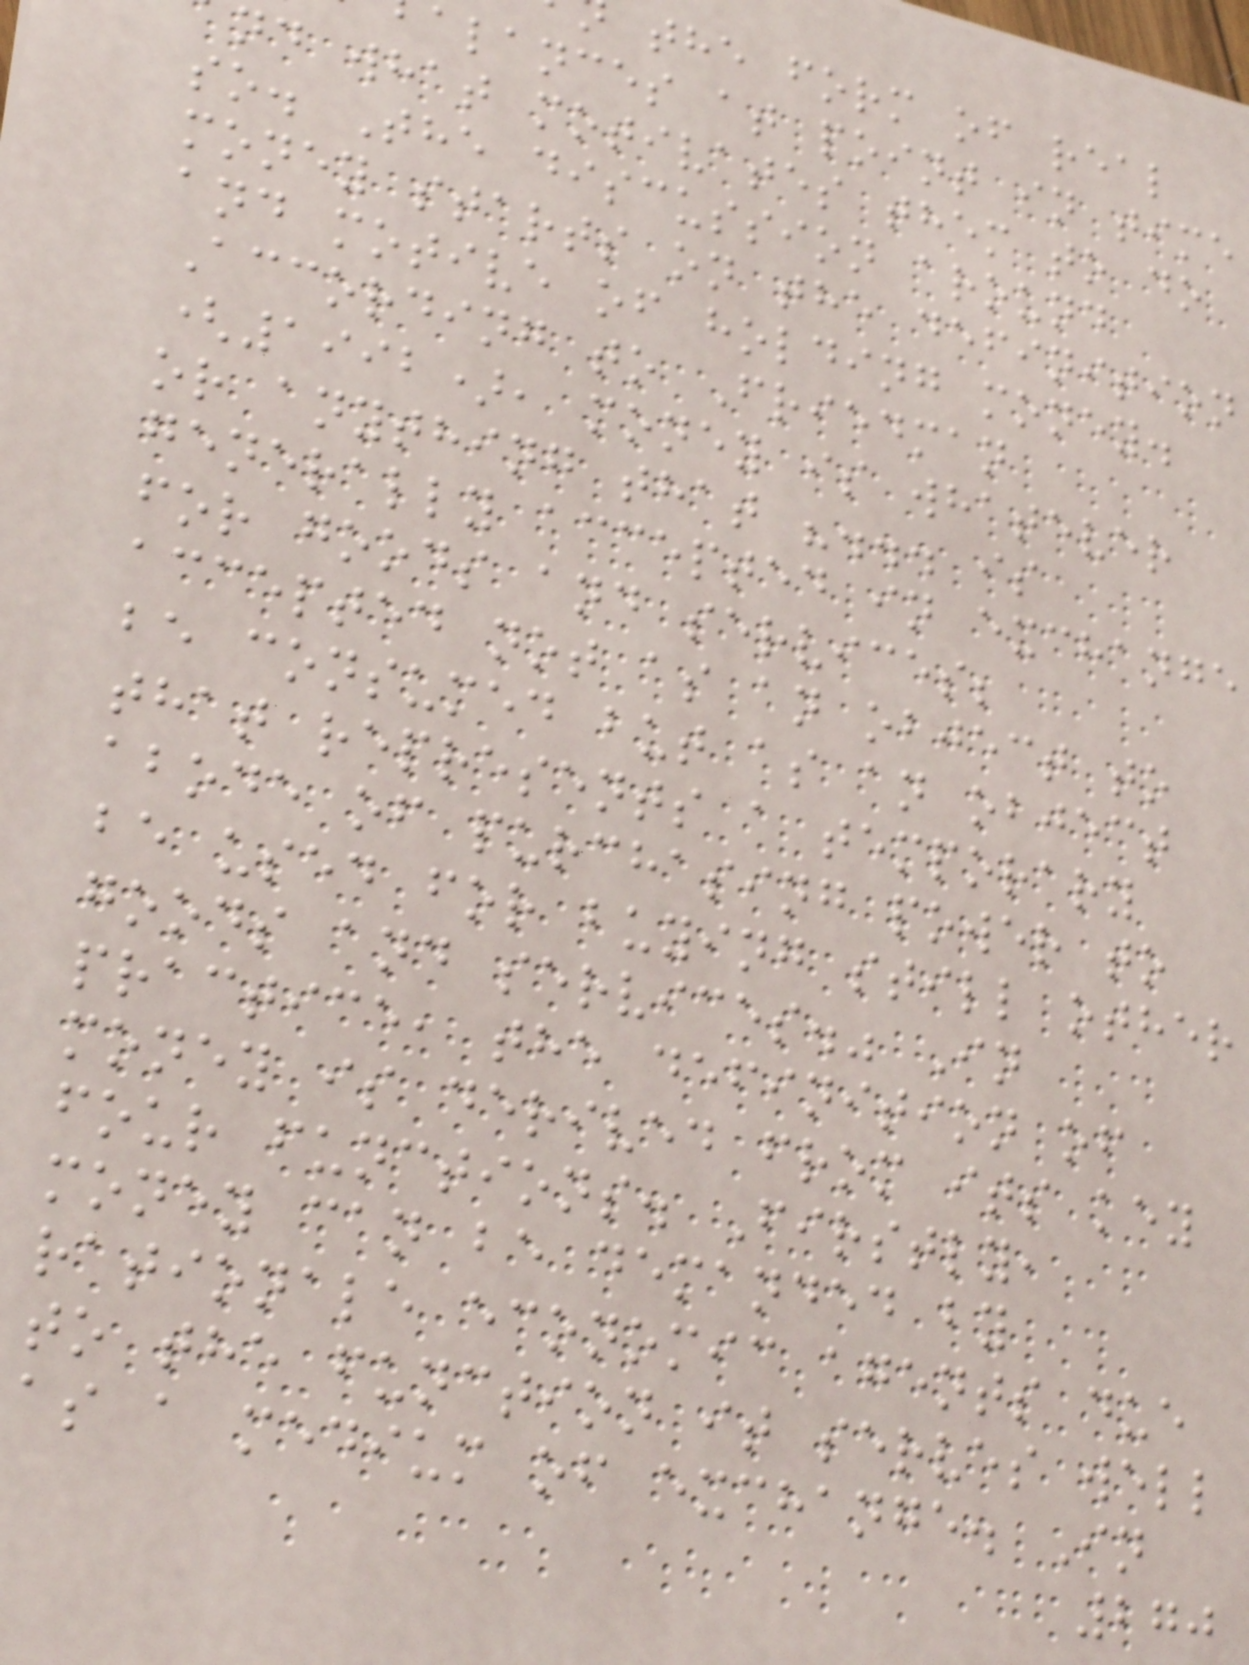the form of real
alances at point in time
nd what motivates them to do
so. The discussion around
money starts on the definition
and motive of holding money.
According to Friedman
(1992), money is whatever
or anything that "... is
generally accepted in exchange
for goods and services;
accepted not as an object to
be consumed but as an object
that represents a temporary
abode of purchasing power to
be used for buying still other
goods and services." In
practice, the definition of
money is derived from its key
four functions. Firstly,
money can be demanded by
rationale economic agents due
to the function it serves well
as a medium of exchange. In
270
